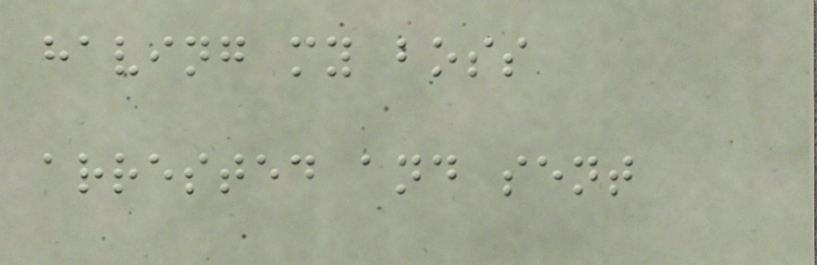having my boss
arrested and sent
